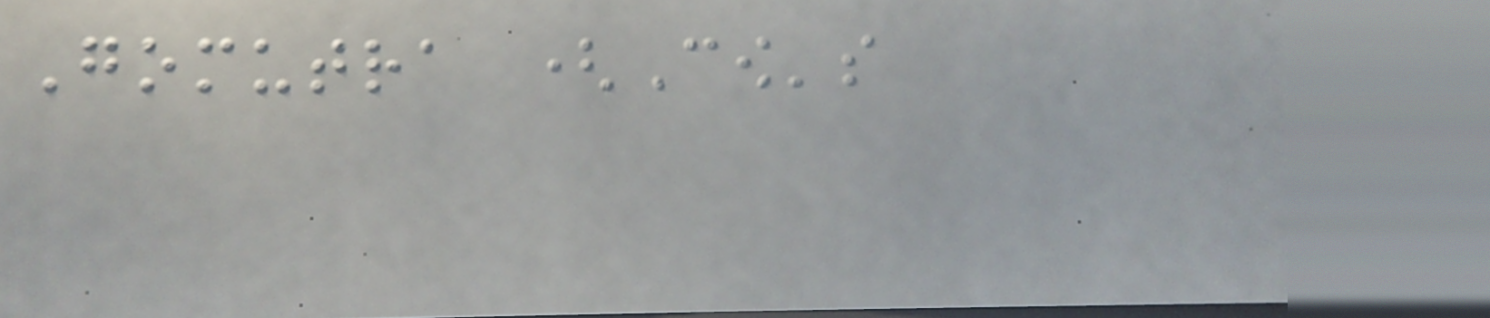Gomutra (Cow's
